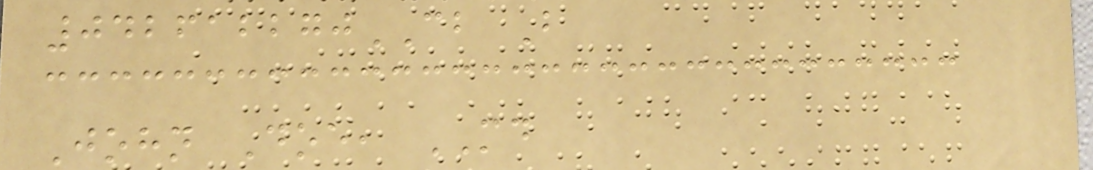042612270CB B
John Doe, MD
